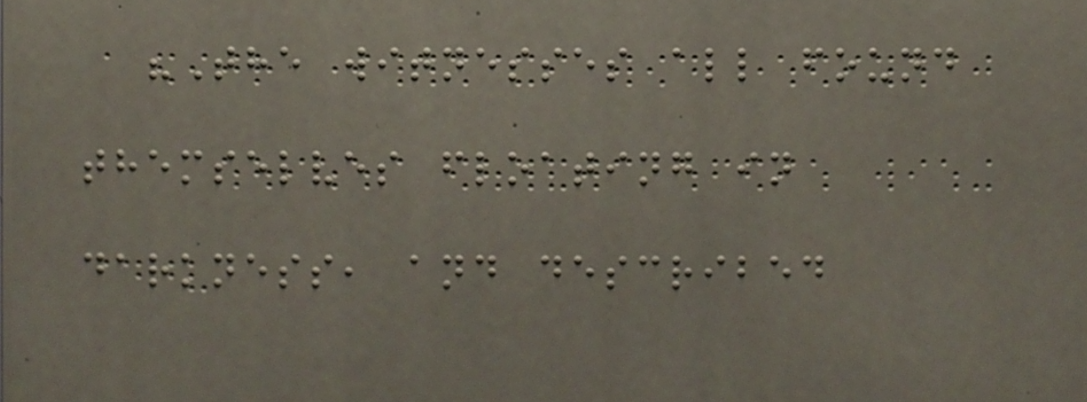"The witnesses all found
themselves floating in
darkness, and described
